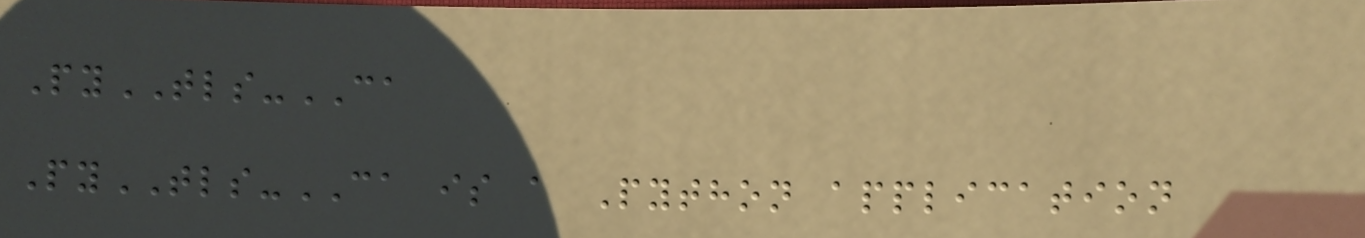PyTLS-CA
PyTLS-CA is a Python application
